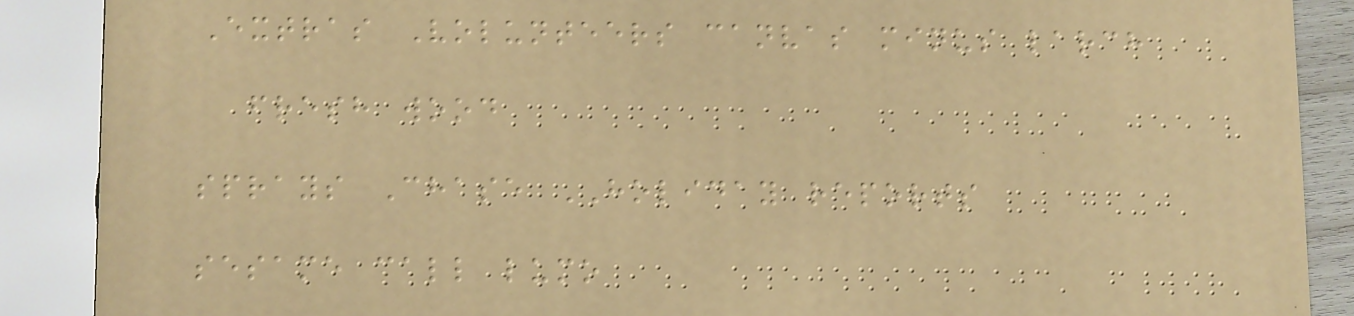Extras Volunteers canvas minus larch
fresh wood
sprays Chase HOLIDAY reports
sesame call lumo
